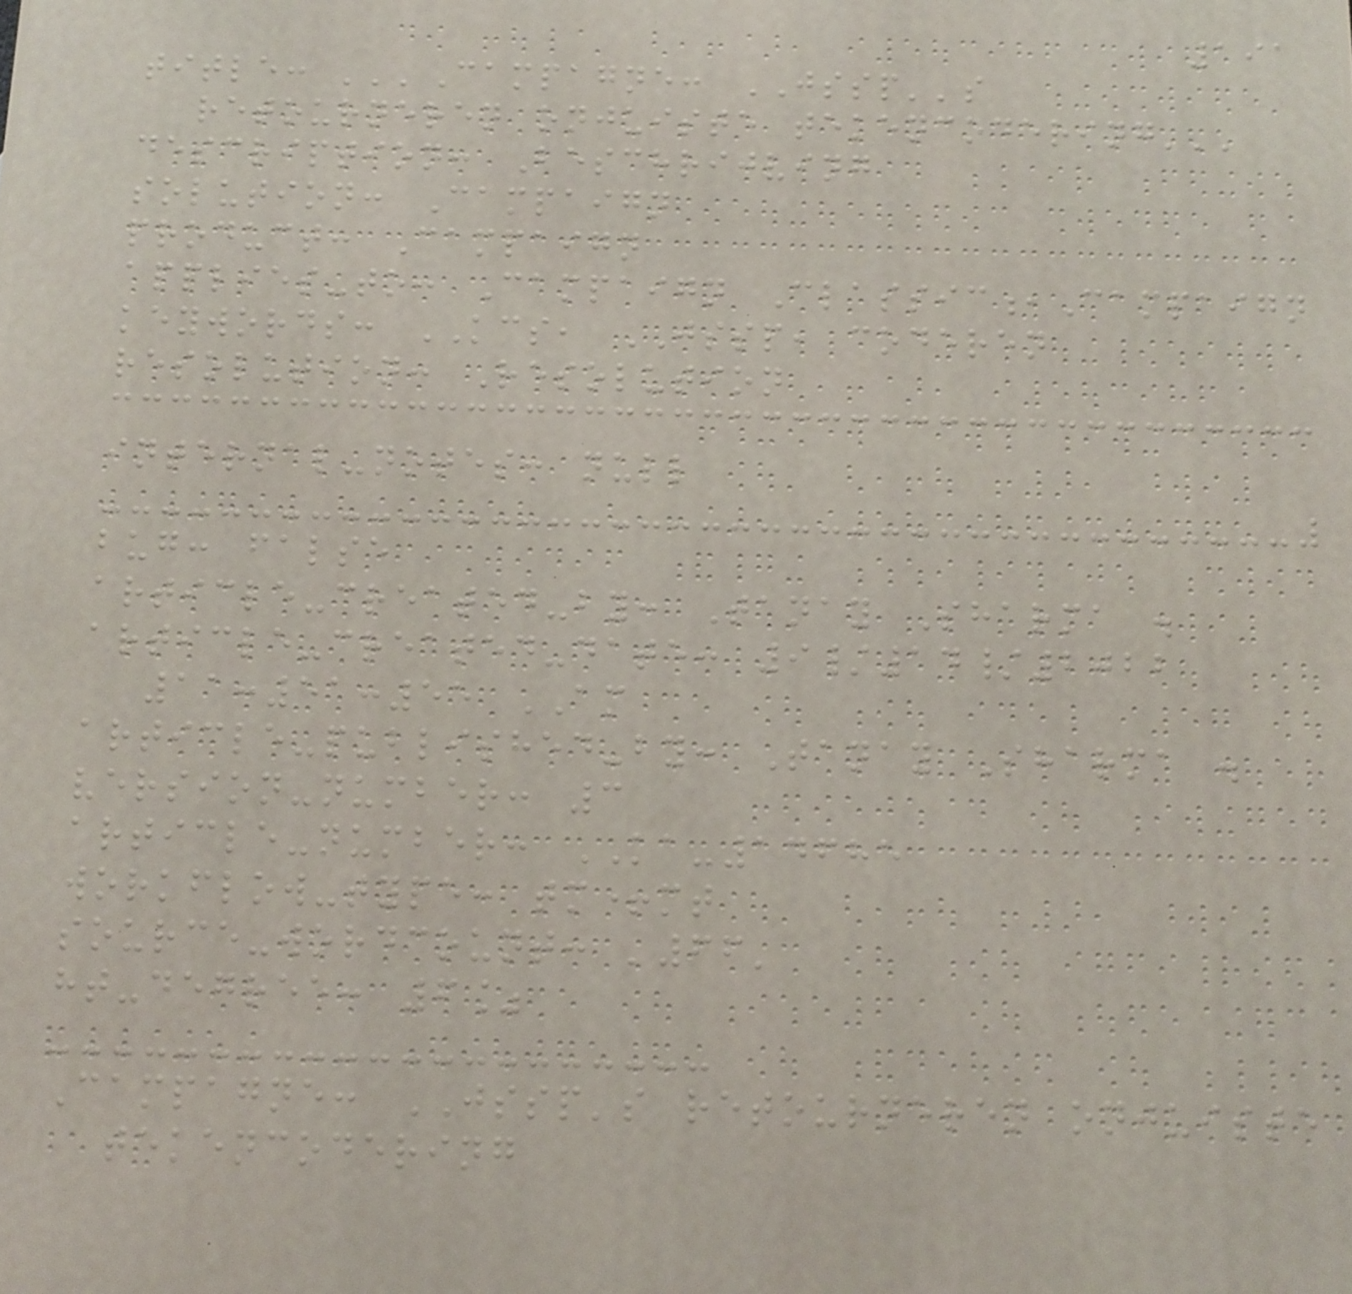191
title: '''Campagne: JSSP''s
retourneren onjuiste tekencodering'''
description: Beschrijving
solution: Campaign
product: Campaign
applies-to: Campaign Classic,Campaign
keywords: KCS, JSSP, coderen
resolution: Resolution
internal-notes: null
bug: false
article-created-by: Tanay Sharma .
article-created-date: 9/14/2022
11:51:55 AM
article-published-by: Tanay Sharma .
version-number: 3
article-number: KA-14685
workflow-type: tm+mt
source-wordcount: '66'
ht-degree: 6%
Campagne: JSSP's retourneren onjuiste
tekencodering
